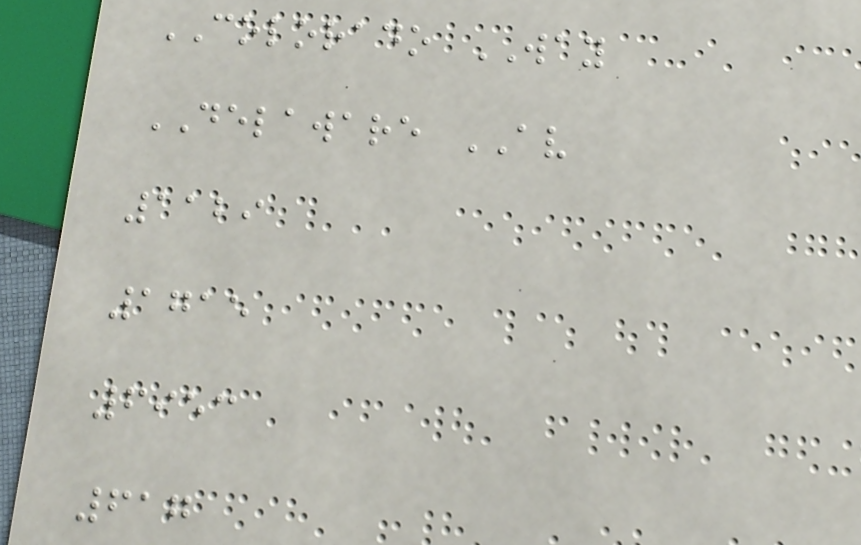COLORADO WAY
DELAWARE AV
1129
1715
6953
617
